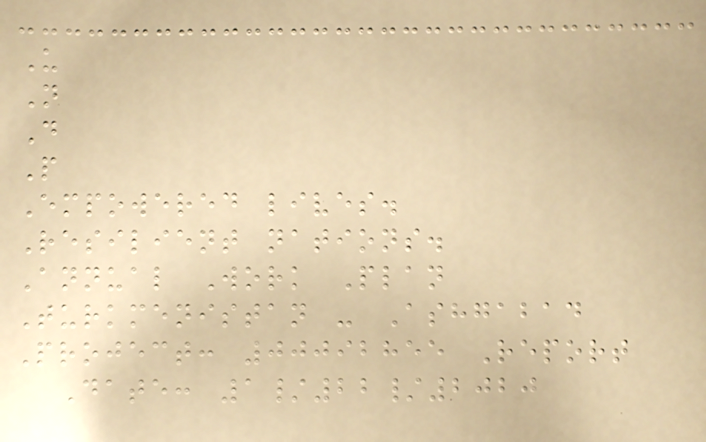U
N
D
P
Empowered lives.
Resilient nations.
Annual Work Plan
Turkmenistan - Ashgabad
Project: 00092855 Report
Date: 1/22/2020
